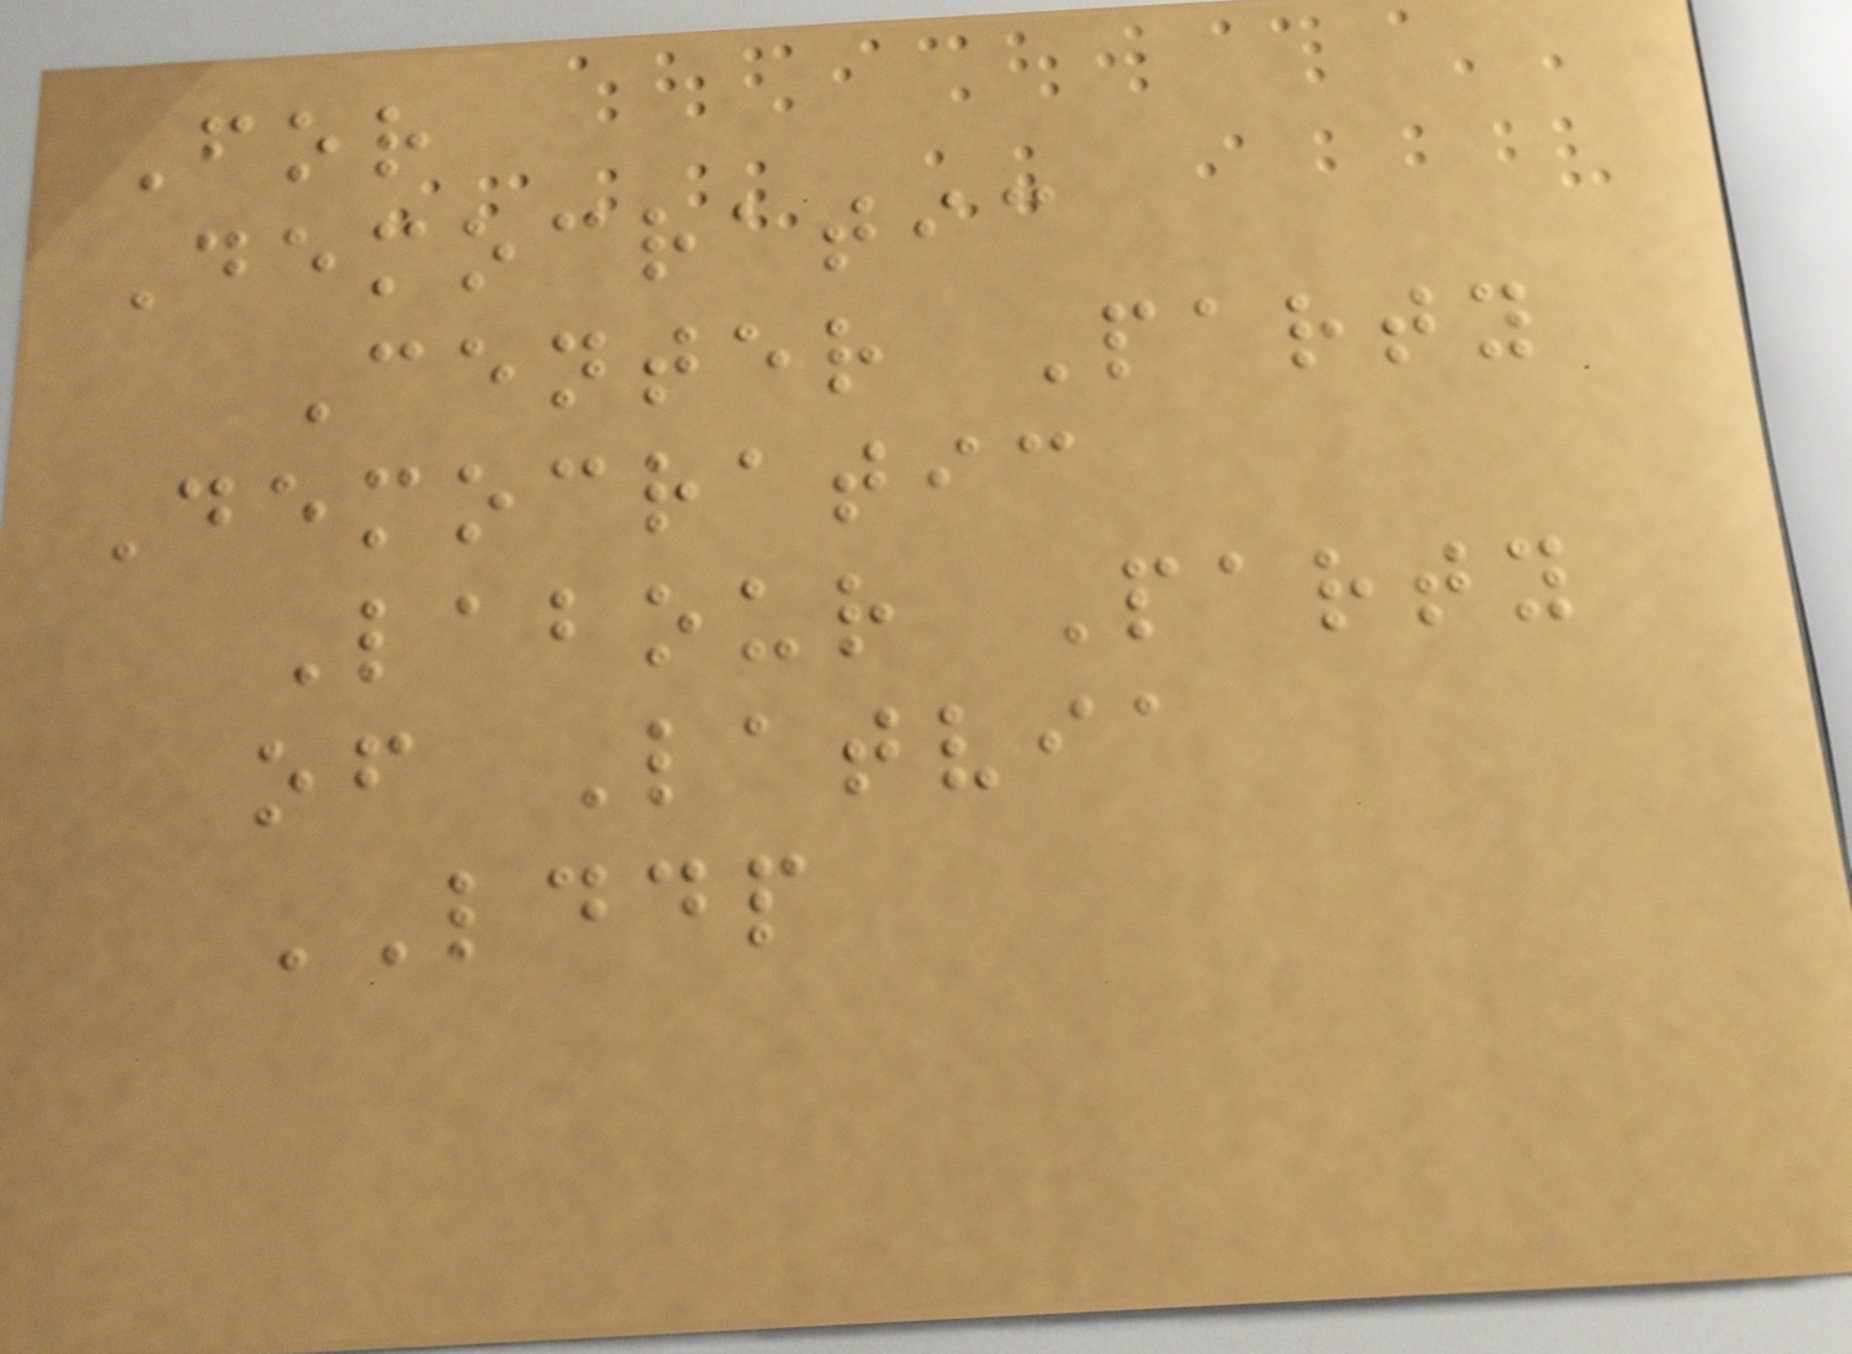For
Democratic
Center Party
Democratic
Labour Party
of Latvia
LDDP
